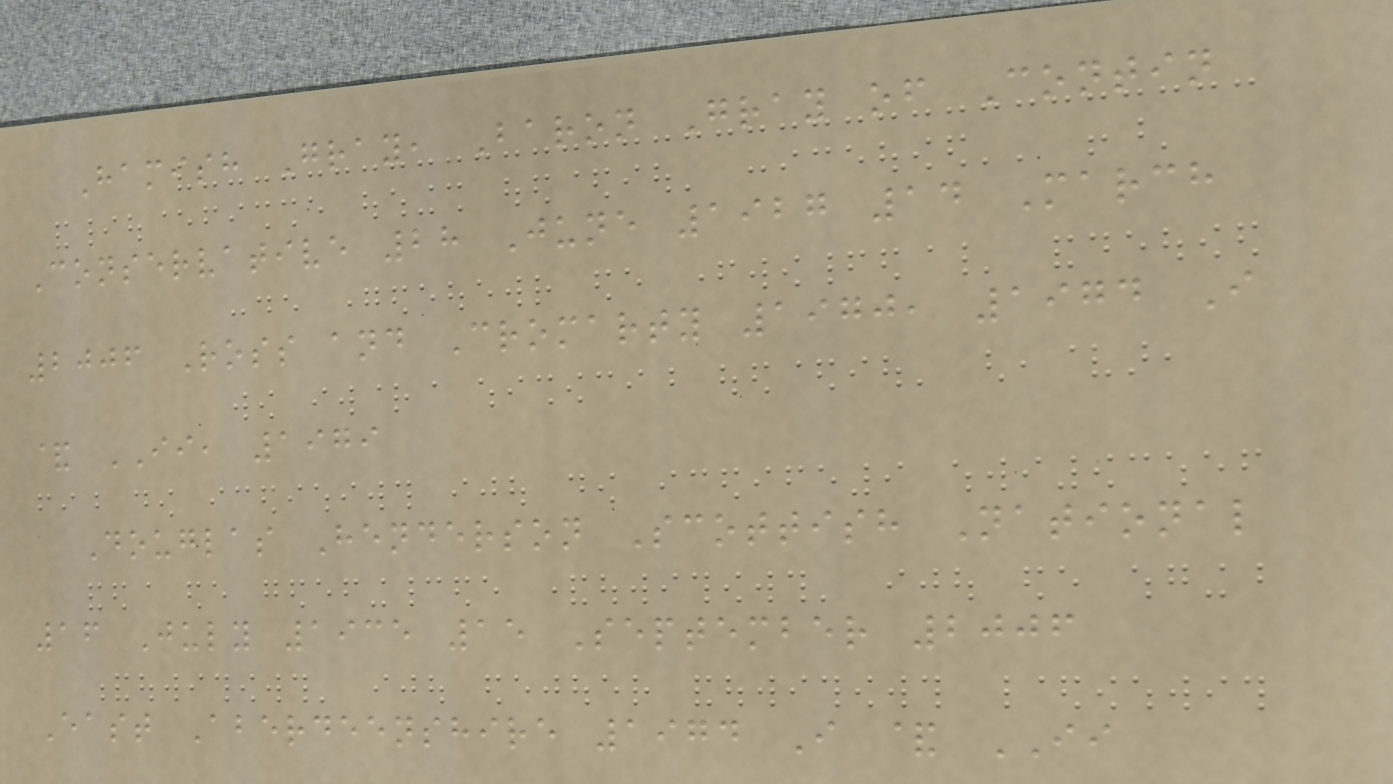Hamish Gray, Baron Gray of Contin
Conservative 28 June 1927 14 March
2006 Ross and Cromarty 1970, 1974 I
& II, 1979
Douglas Henderson Scottish National
16 July 1935 15 September 2006
East Aberdeenshire 1974 I & II
